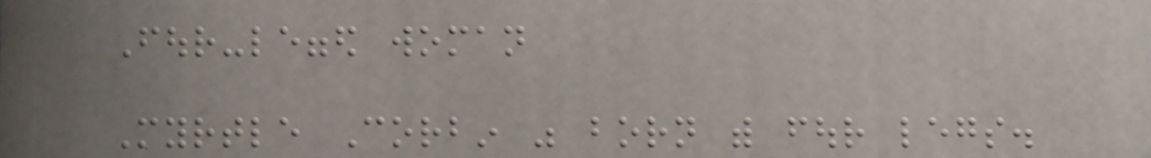Four-legged woman
Myrtle Corbin was born with four legs.
